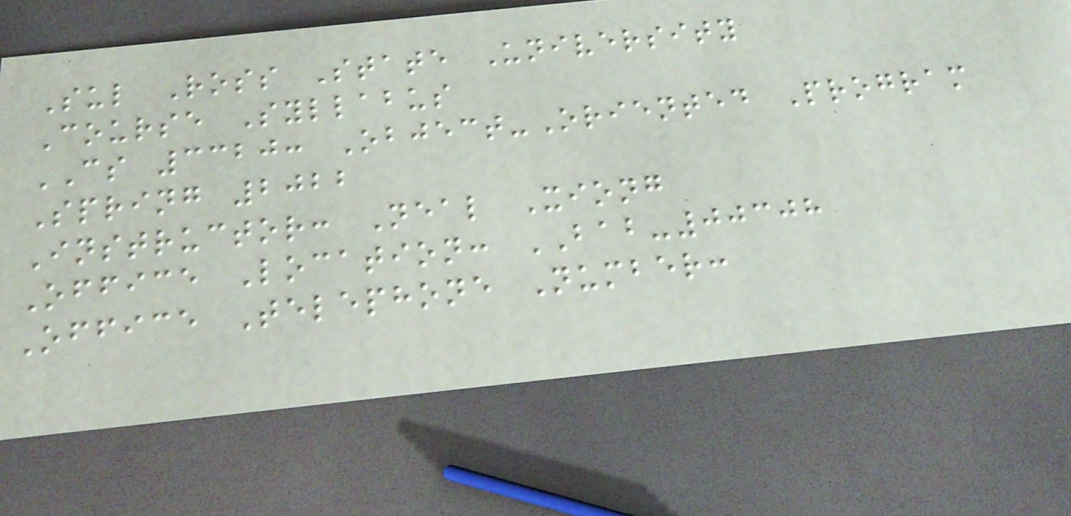Sul Ross State University
Course Syllabus
CS 3320: Object-Oriented Program
Spring 2022
Instructor: Neal Xiong
Office Location: BAB-00308
Office Telephone Number:
